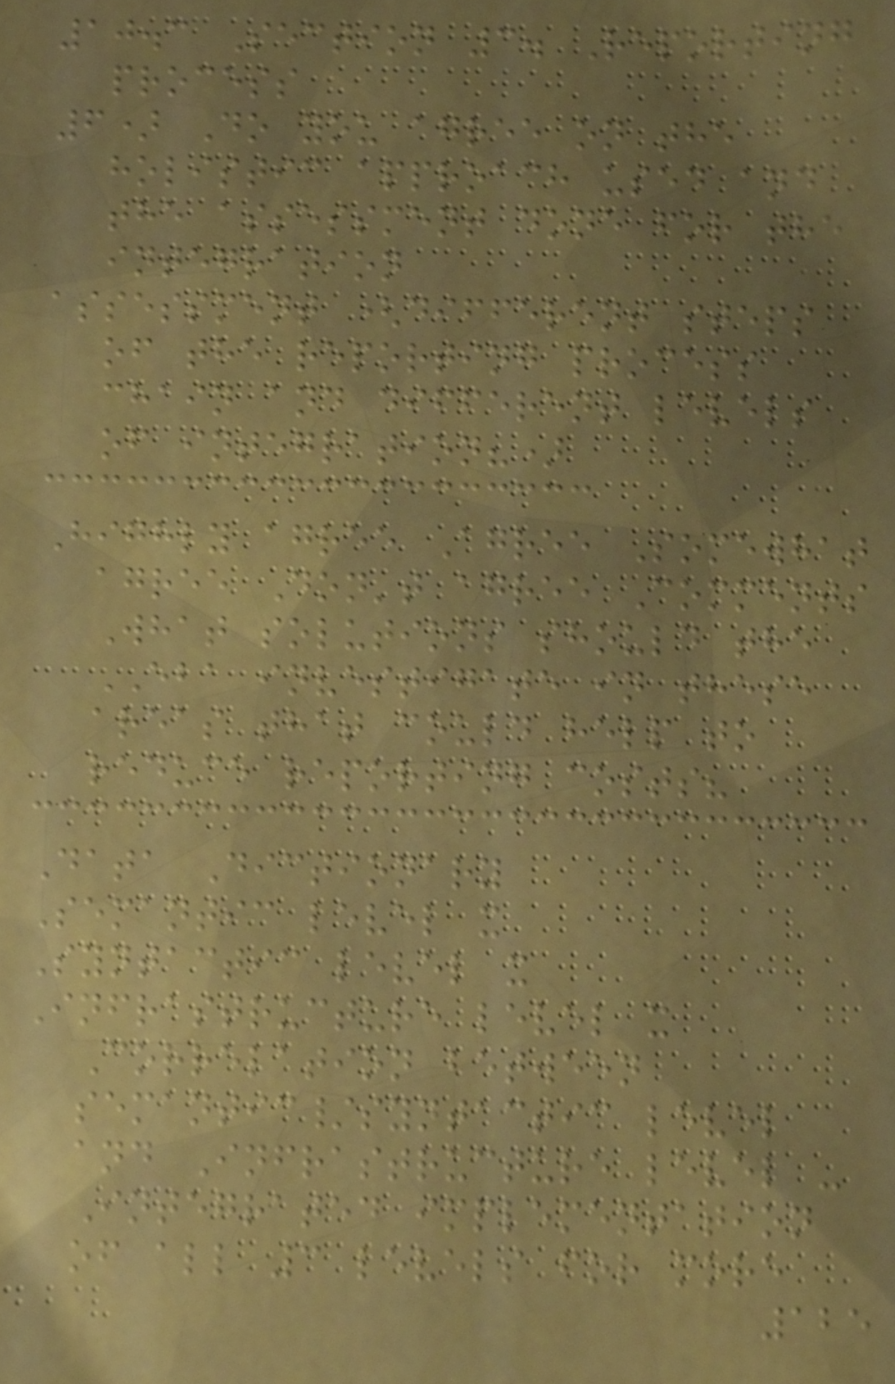10.3 Section 3. Reporting
process
6) Do you agree on the
holistic approach used and
the assessment done for the
integration
assessment (different steps
of the reporting process
chain and different levels
of integration?)
Highly agree Agree Somewhat
agree Don't agree Comments
What solutions should the
EBA investigate in these
areas that could help to
reduce reporting costs?
Data Dictionary
Semantic level x
Syntactic level x
Infrastructure level x
Correlation between
semantic/syntactic level
and Infrastructure level -
Integrated implementation
of all 3 levels for more
125
